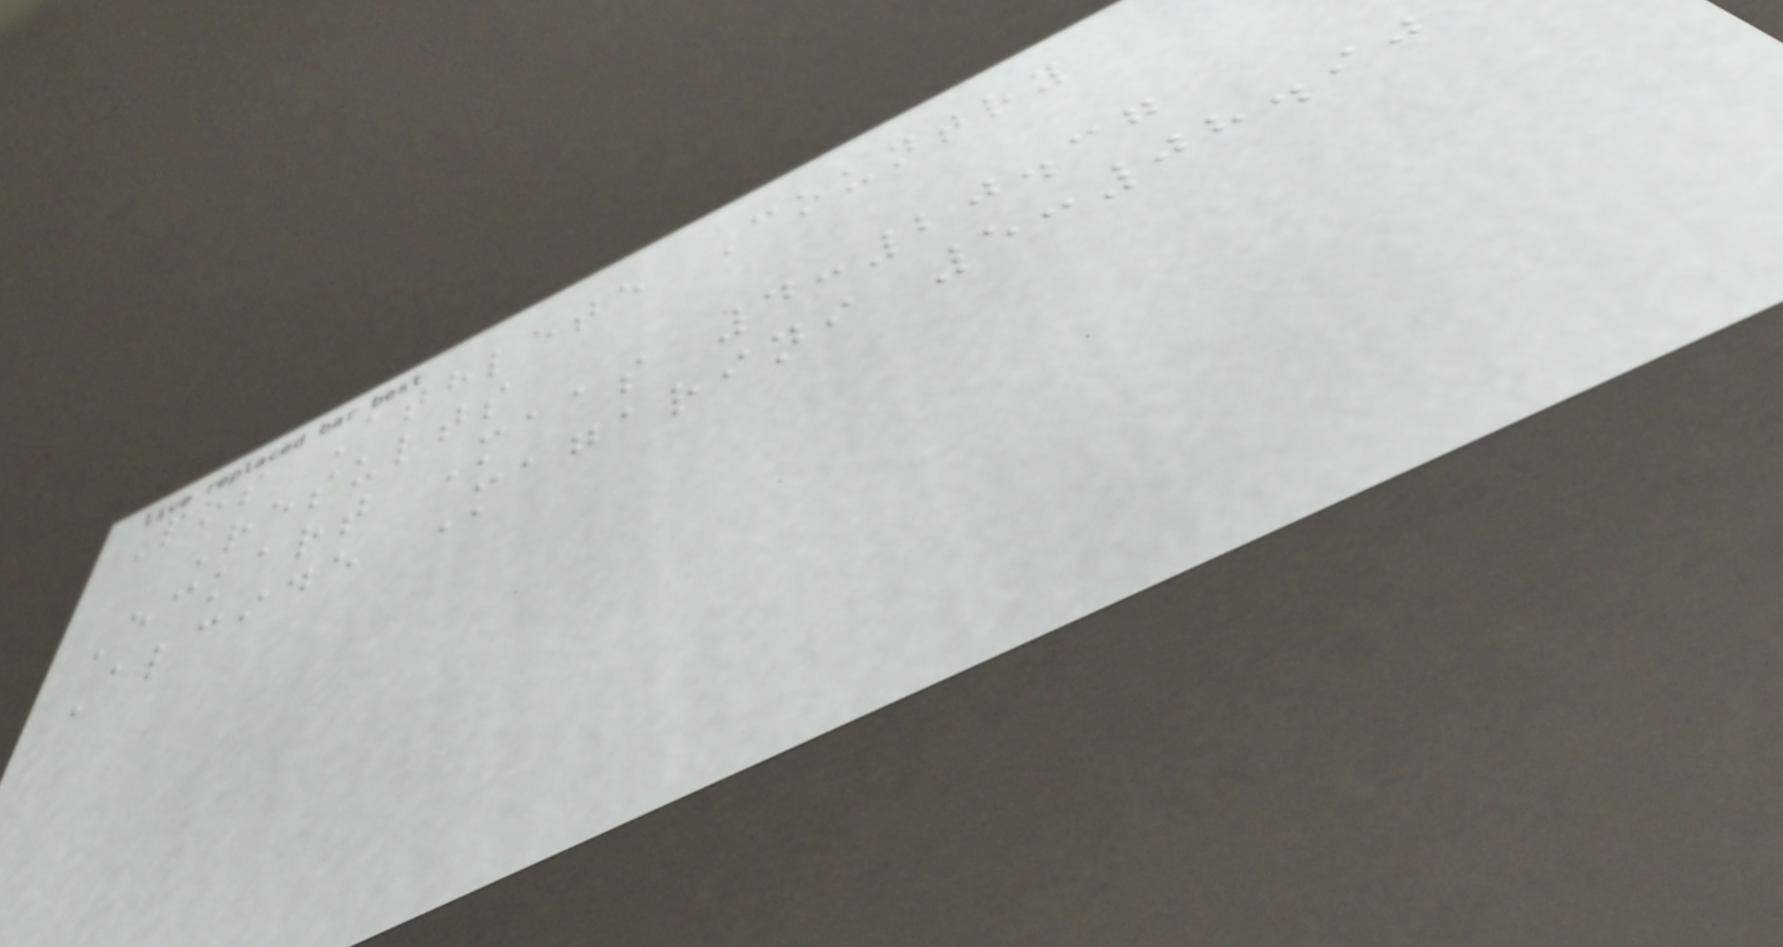Pos Athlete Country
Results
Eckart Maas 4:20.37
Alcide Magarini 5:08.90
